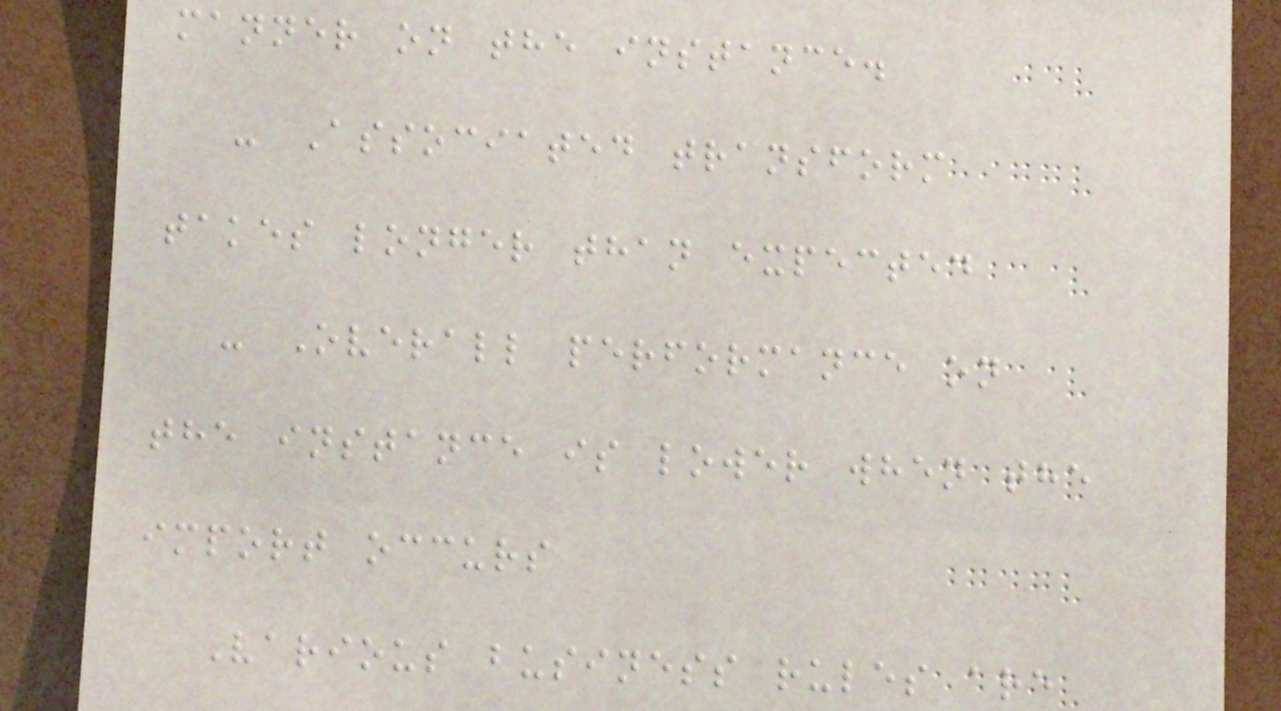manner on the instance.
- Associated transform
takes longer than expected
- Overall performance on
the instance is lower when the
import occurs
Various business rules are
